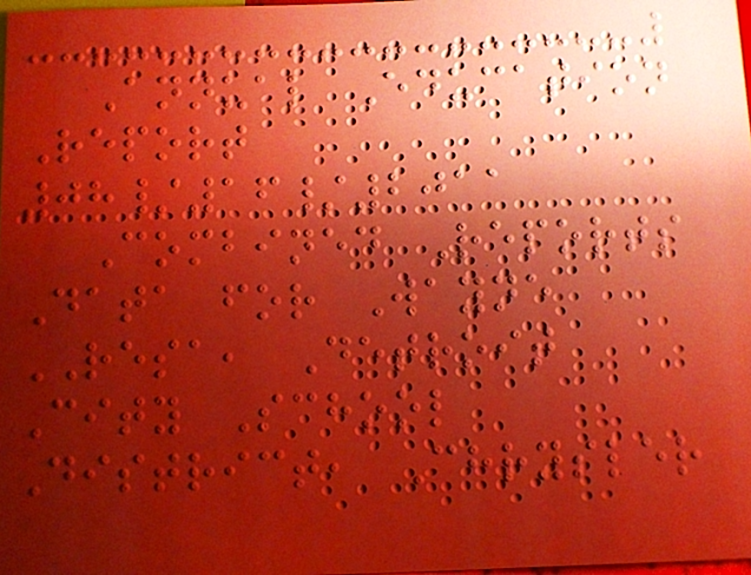Annual Education
Report
08/16/2011
Combined Reports
Data for Wayne
RESA, Detroit
City School
District, Chrysler
